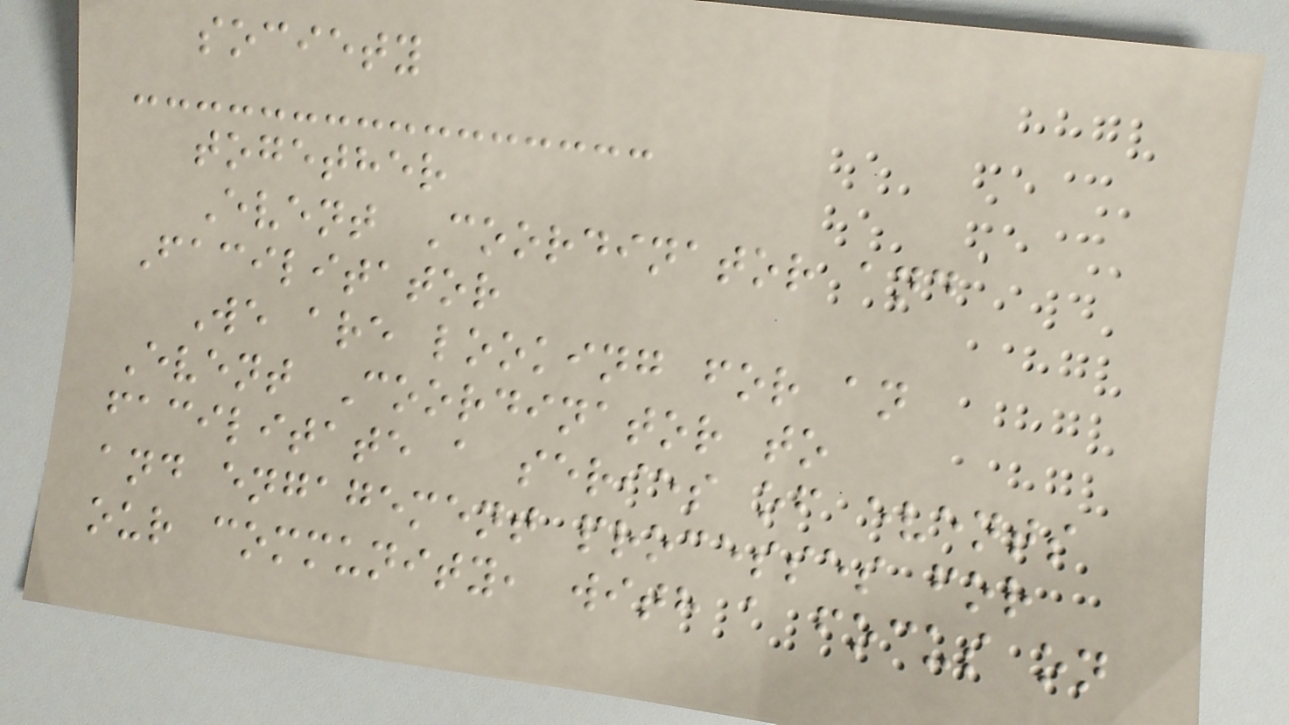society
together
Event Coordinator and
Facilitator
We are looking for an
Event Coordinator to
facilitate a series of events
and engagement processes for
our community, with a focus on
